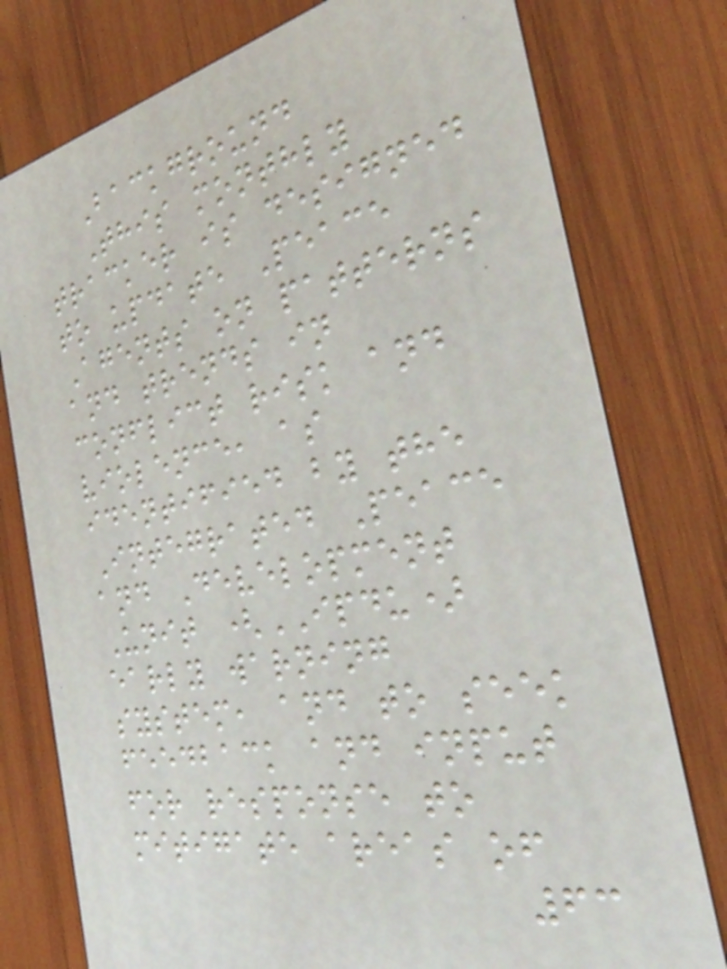Background
This monthly
tracker is designed
to update Peace
Agents on patterns
and trends in
conflict risk and
violence, as
identified by the
Integrated Peace
and Development
Unit (IPDU)
early warning
system, and to seek
feedback and input
for response to
mitigate areas of
63
